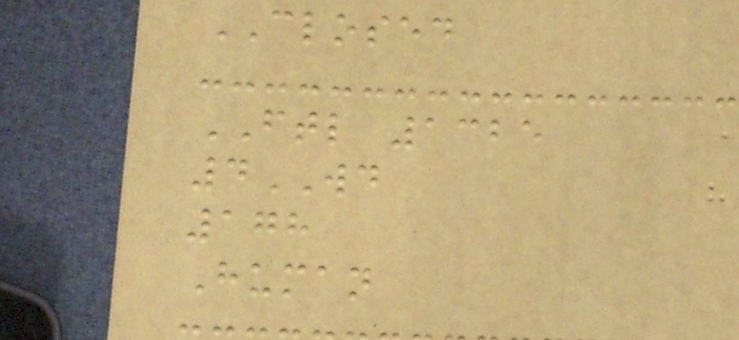CLOSED
FTL 1325
4WD
178
Human
